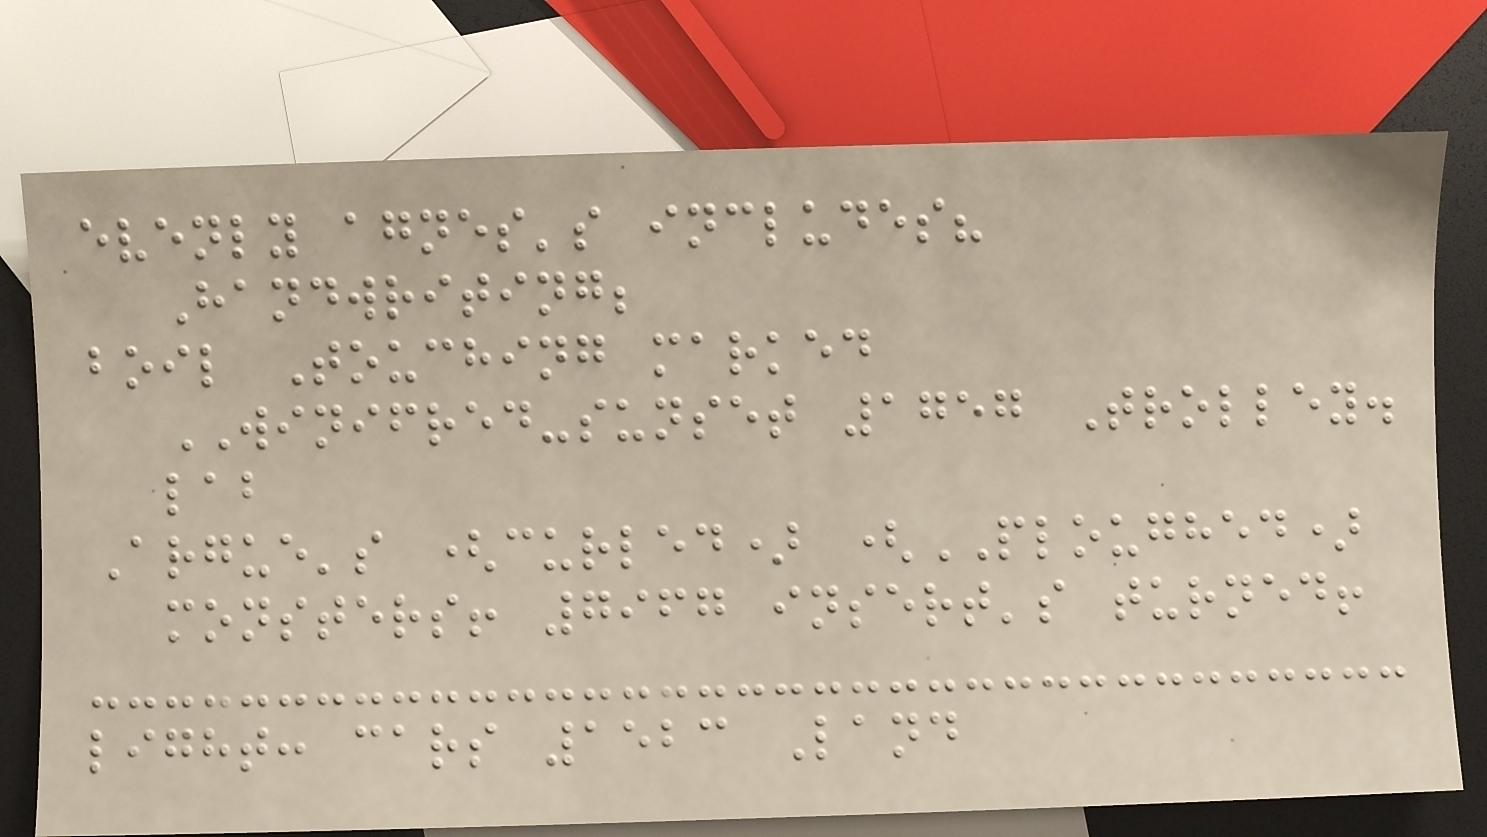evenly agnes's includes?
Handwriting;
boil Touching marked
WINIFRED-sunset 1757 Trolley.
lab
Argue's (curled) (PLOUGHED)
monsters! 7967 insert's turned!
light: cars 1523 Land
